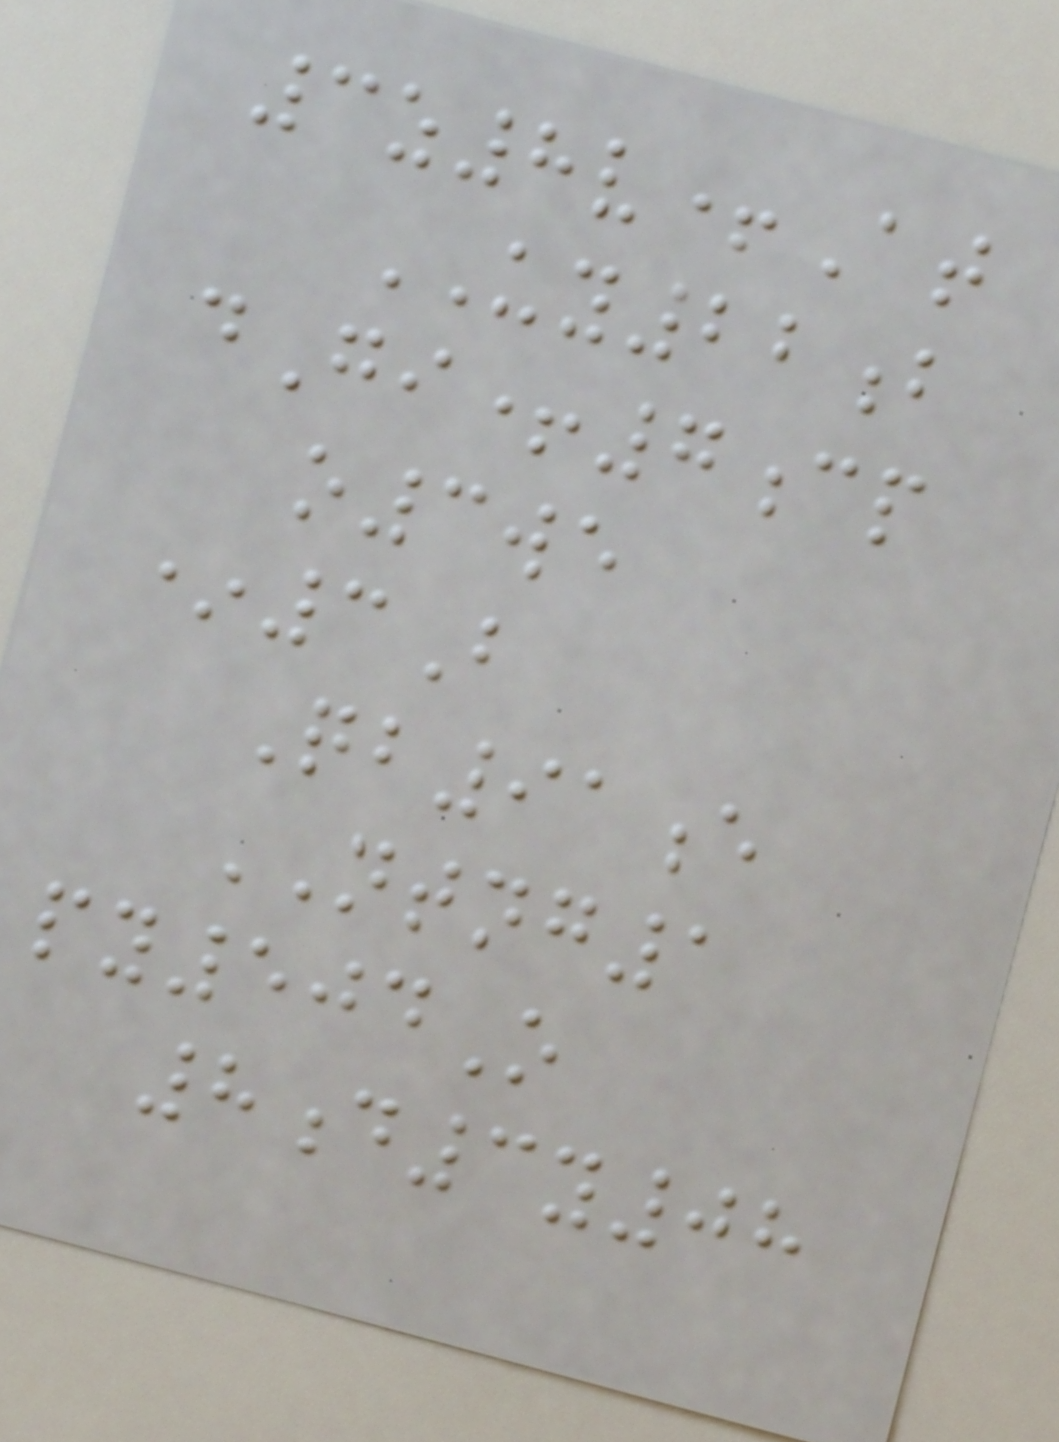3z8v+At
UY22b
dGi+7cp
o3we
*3B
Qb91e
NTNG1
py504O
8d3y08
